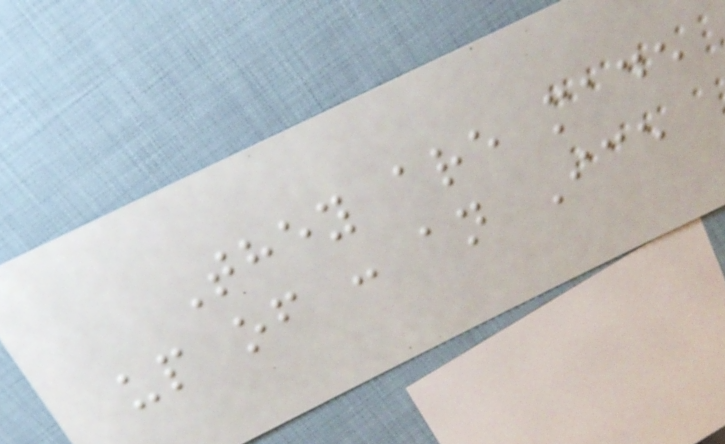They are made
up of : an Ice
